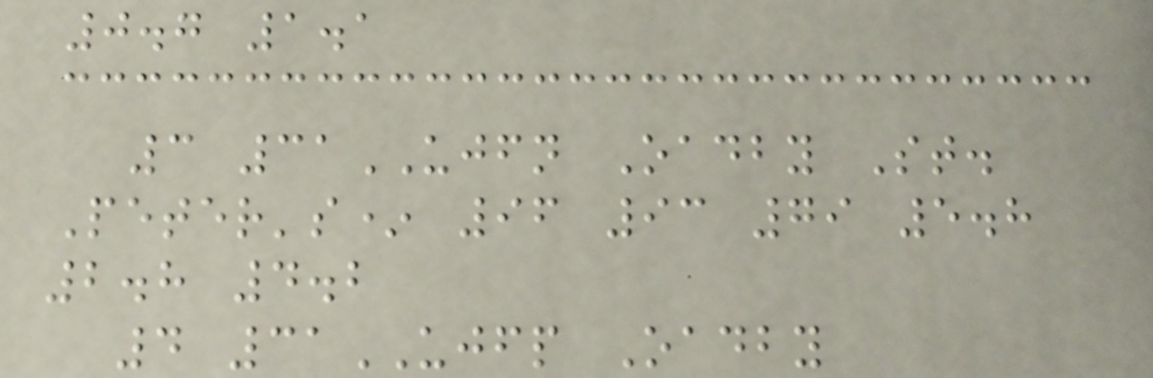0.7 1.1
3 31UJFN Oadby St.
Peter's* 96 93 79 5.8
2.8 4.2
4 31UJFP Oadby
